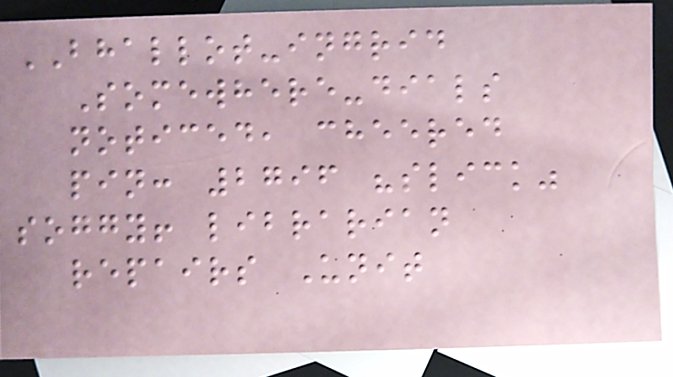BHALLOT-ingrid
Somewhere-dials
noticed, cheered
pin: 2796 "slick"
soggy! librarian
repairs Unit
